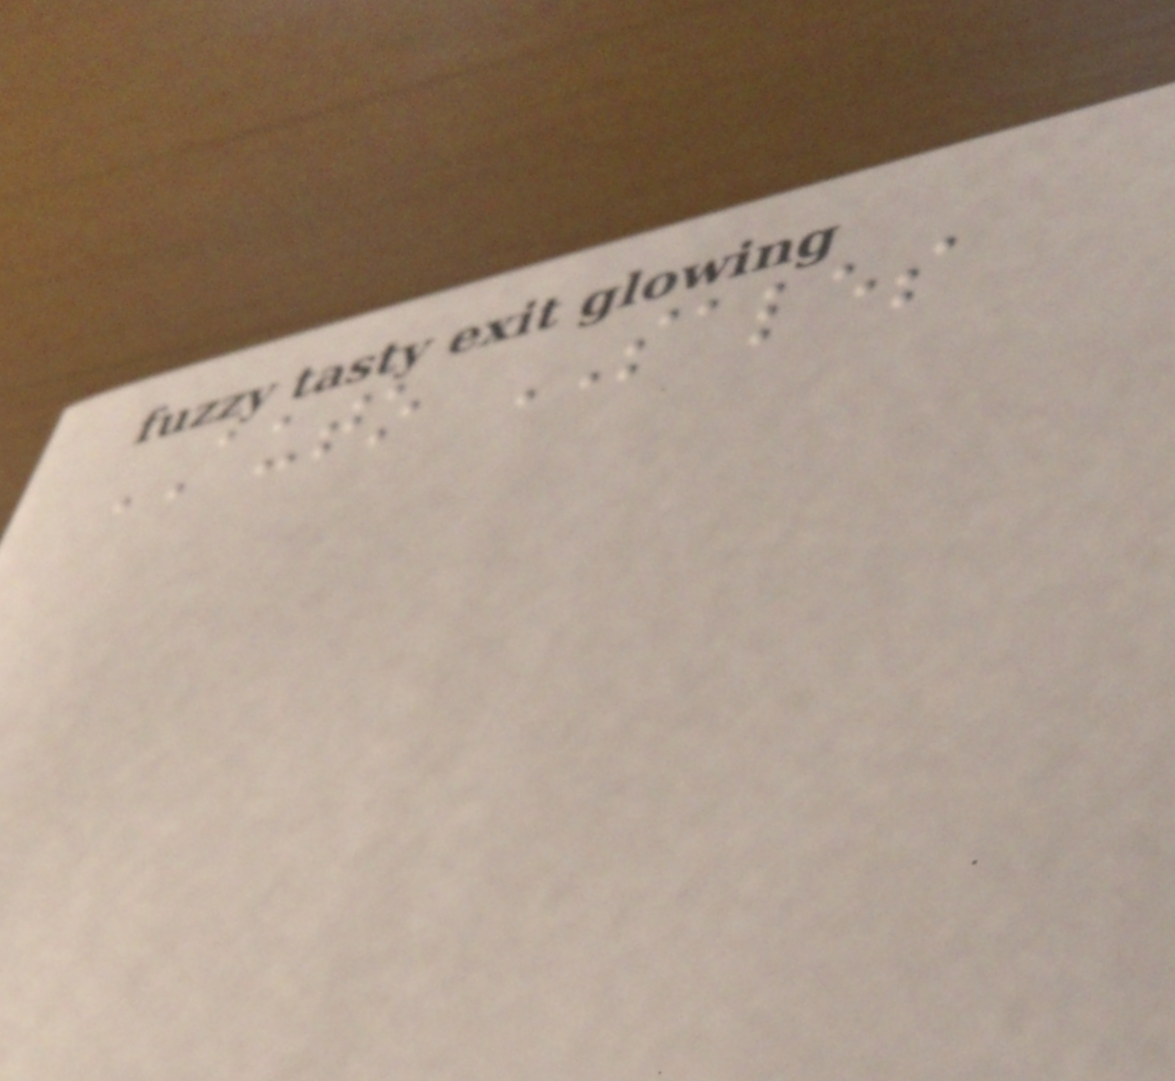AUTO SALES
